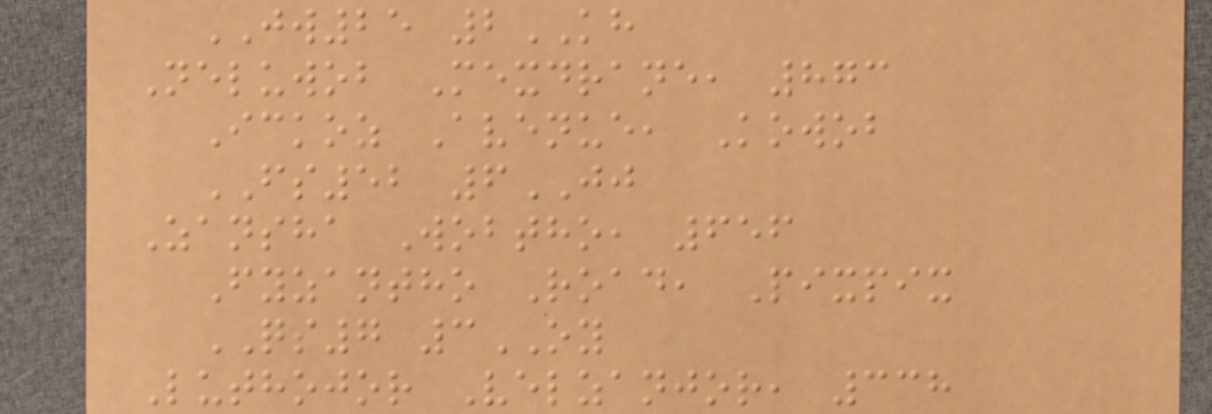JW25 2KH
Neluwob Mexdrane, 873
Ickoz Avenue, Kowob
FS52 6JJ
Zansha Wobtho, 656
Fyzantho Road, Pixpix
QS7 3OY
Luthojor Velzanjor, 338
